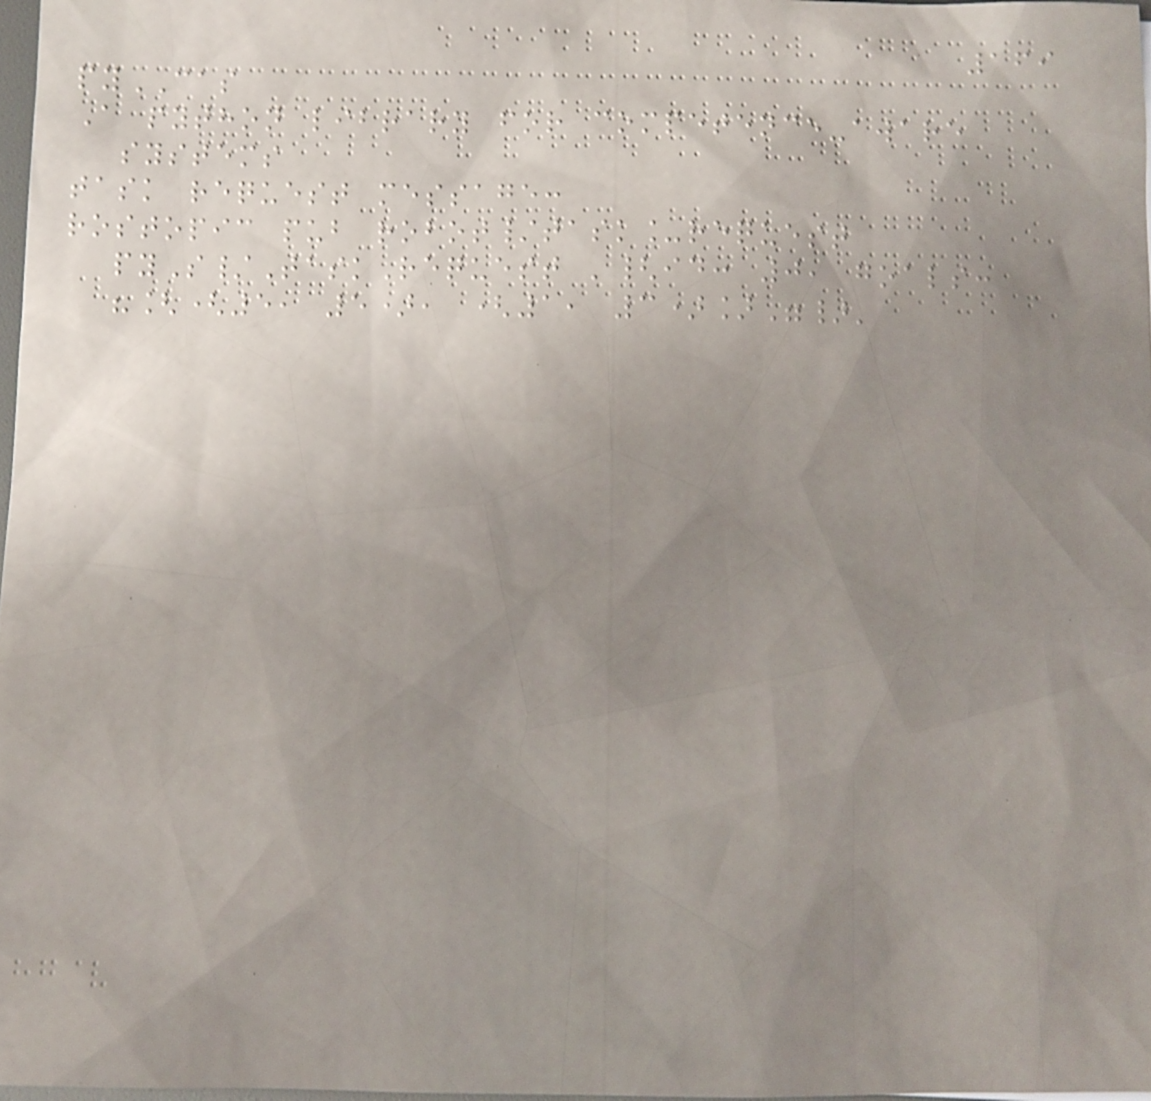169
pyCAS
A python library for competence-aware
systems
task request message:
rostopic pub robot/task_request
pyS/TaskRequest '{id: 0, goals:
"[(5, 5), (1, 3)]"}'
